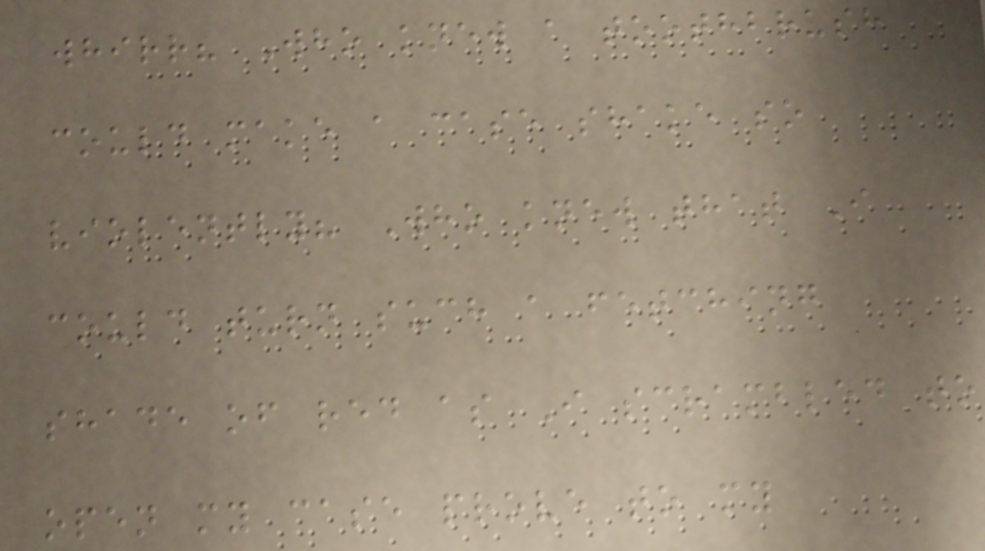whirr? Who knew a toothbrush
could make a case shake so
violently? Who knew that I
could turn such a fetching
shade of red as I scrambled to
open my case prove to my
